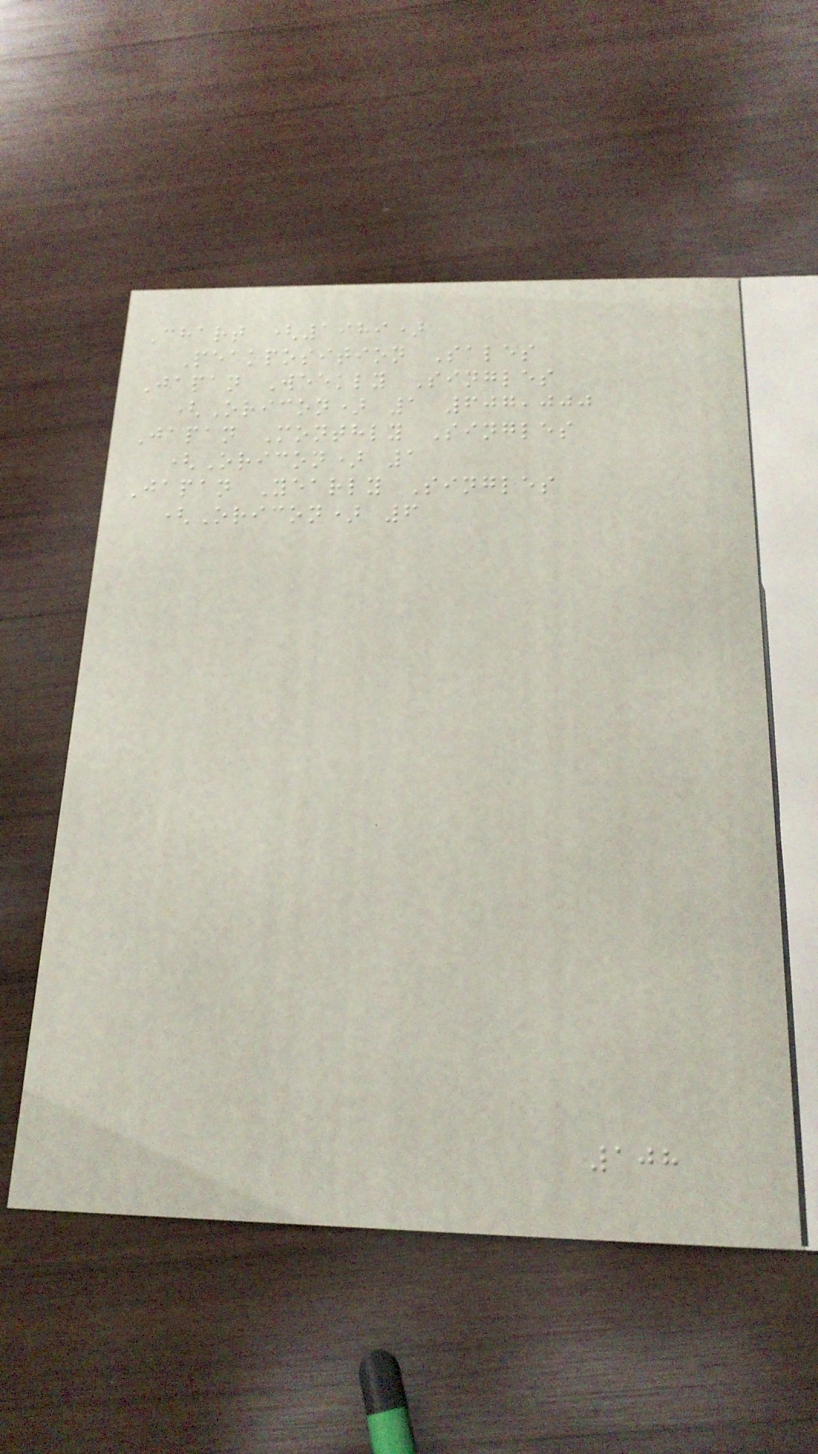Chart (1989)
Peakposition Sales
Japan Weekly Singles
(Oricon) 1 607,000
Japan Monthly Singles
(Oricon) 1
Japan Yearly Singles
(Oricon) 6
108
